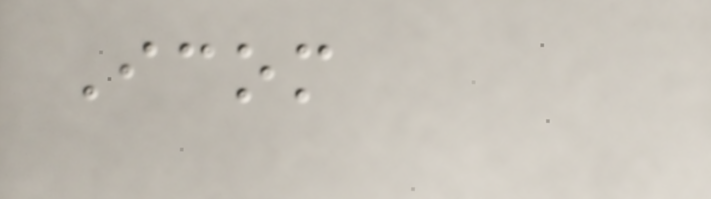Icom
